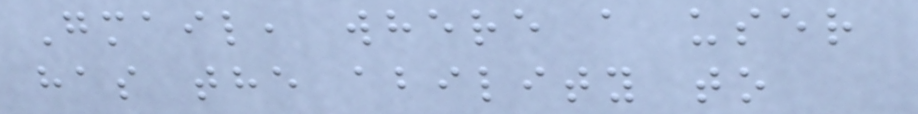Gmail, where a user
has the ability to
